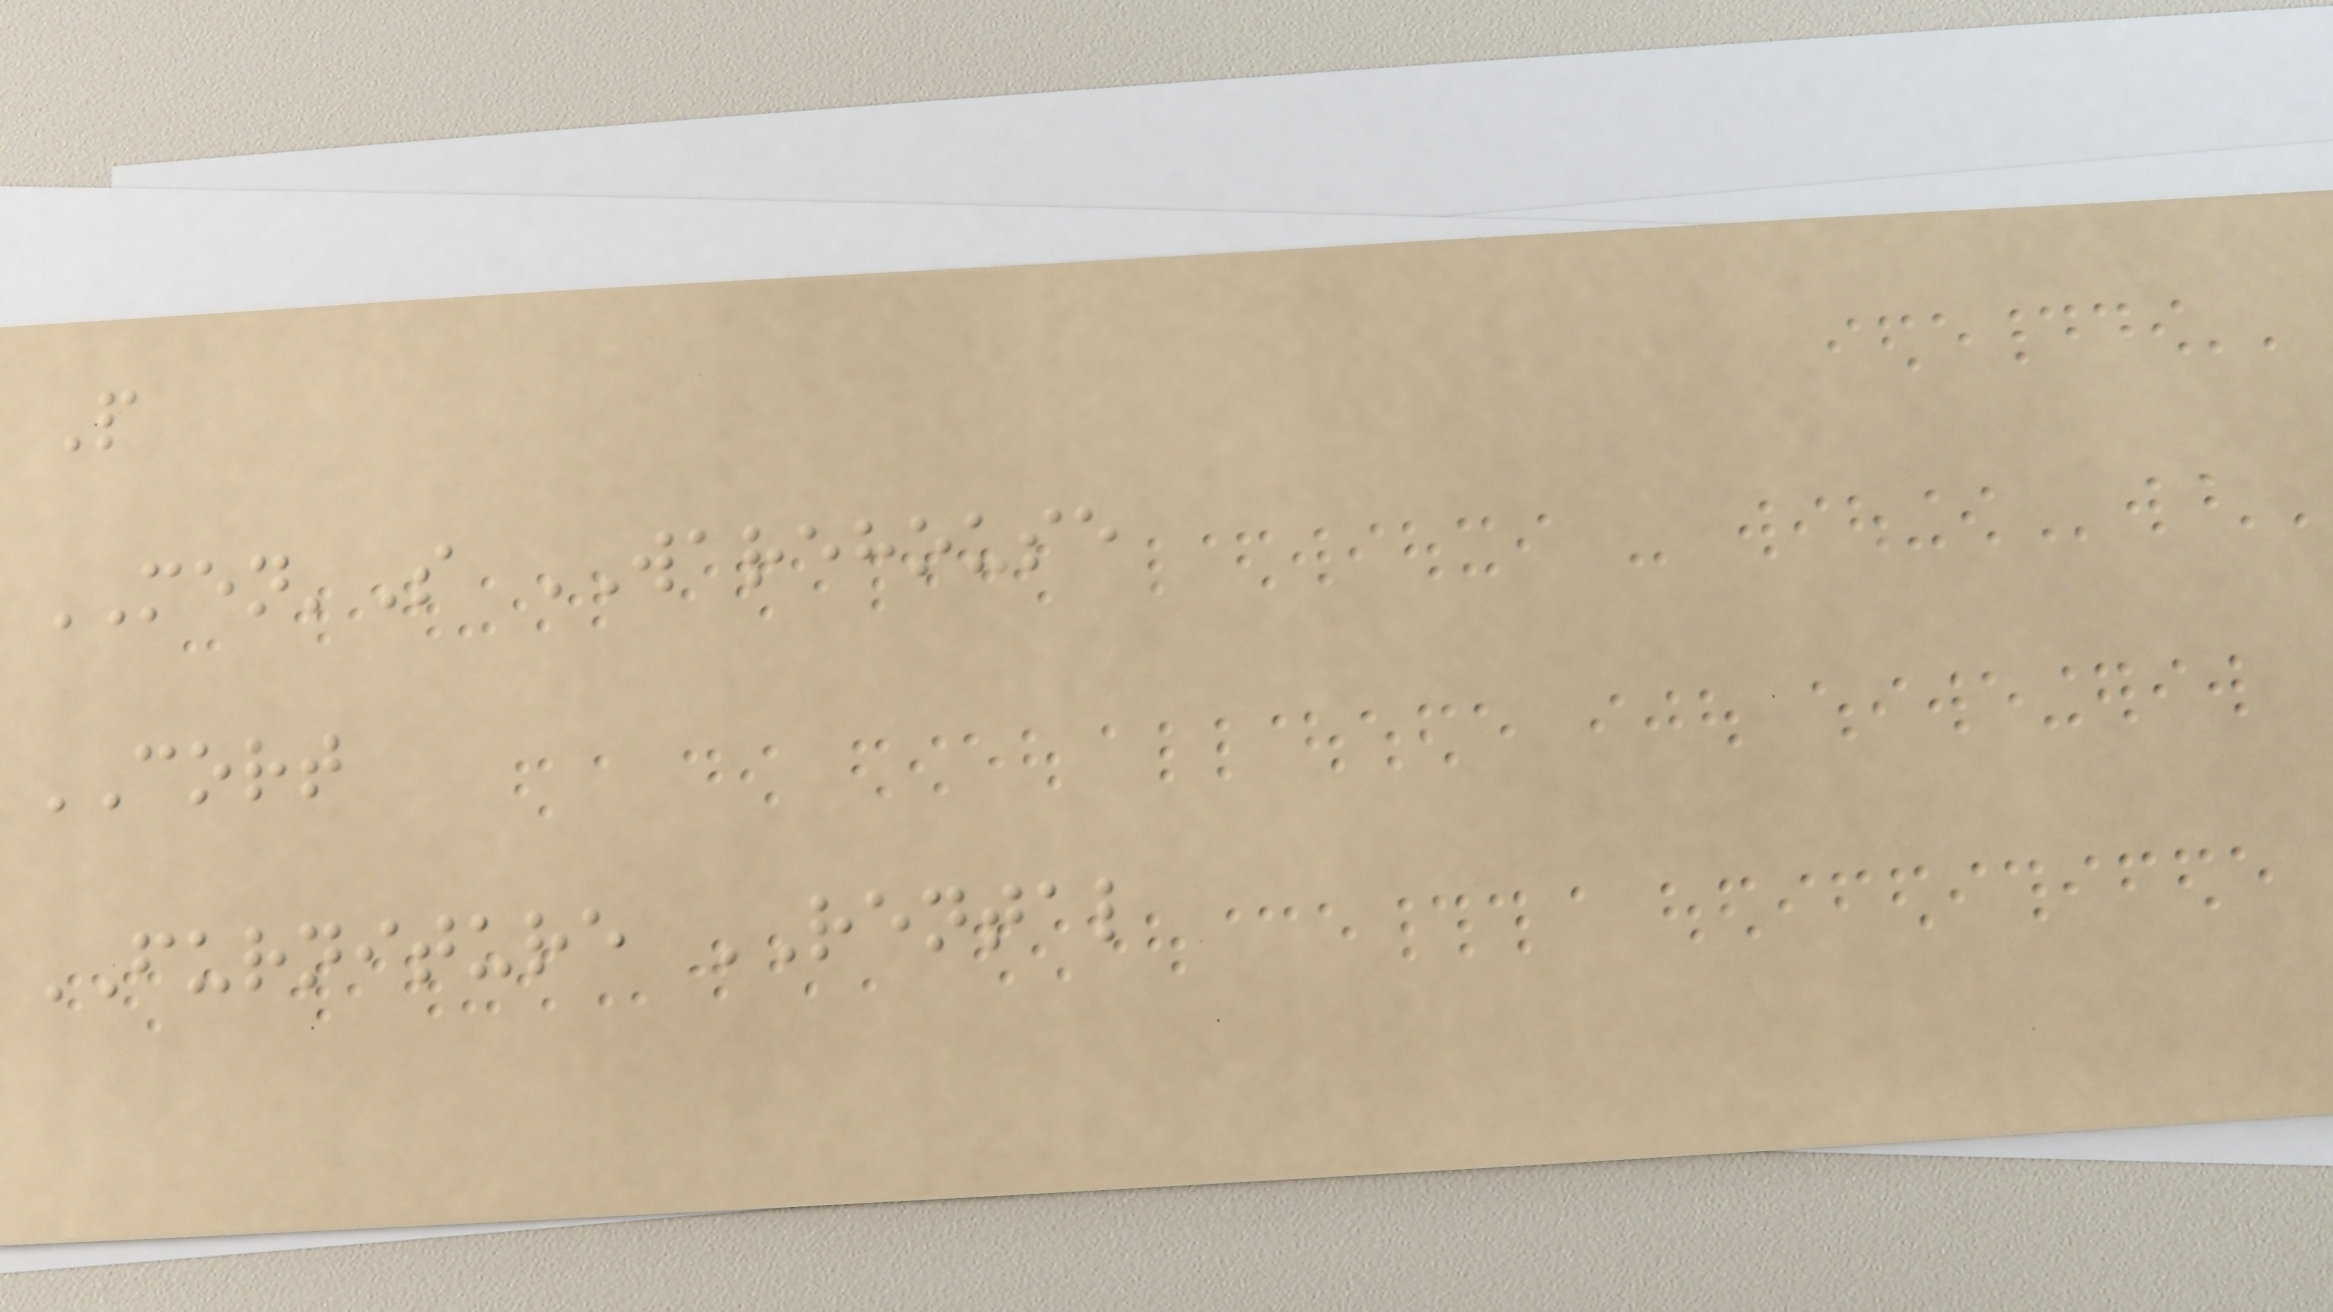P
MEN'S WAREHOUSE
CORT
FURNITURE RENTAL
